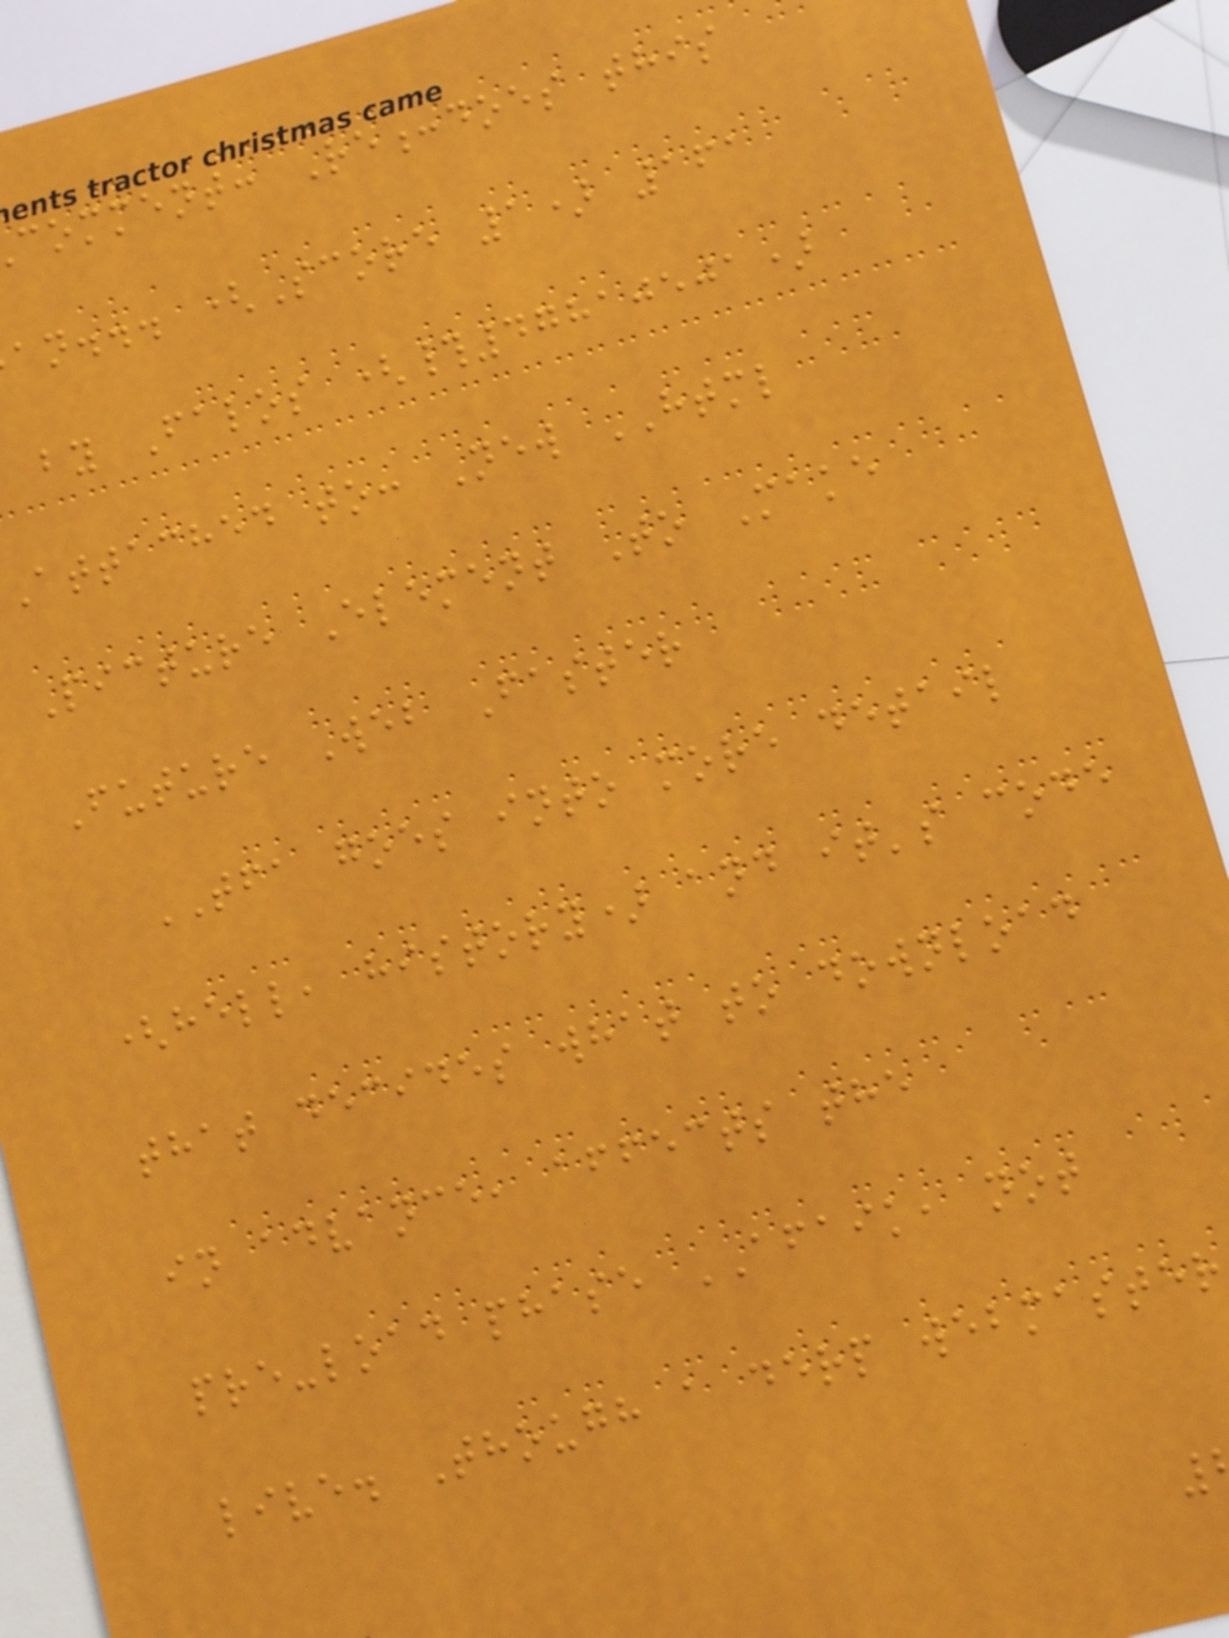comment: Re:does this
an... (Score 1) 161
by Falos (#47810501)
Attached to: New HTML
Picture Element To Make
Future Web Faster
TFA goes into more detail
(hell, history) and it's code
that decides what to download
in advance, affects the
pre-load phase AFAIK, not
live. Though a derp webmaster
